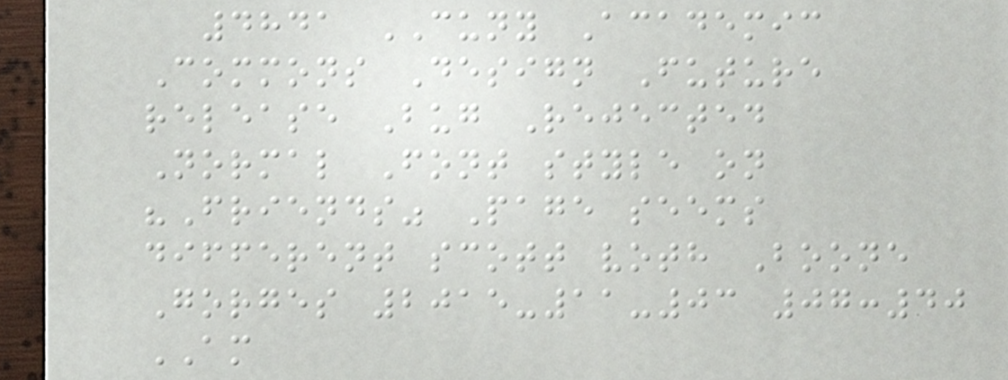4841 CUNY Academic
Commons Design Future
release Bug Rejected
Normal Font style on
"Friends" Page seems
different scott voth Boone
Gorges 2015-11-03 07:40
AM
